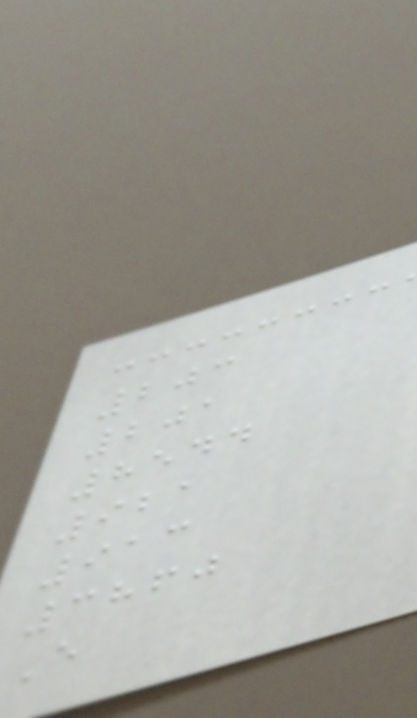203
201
8544
921
913
3860
E
